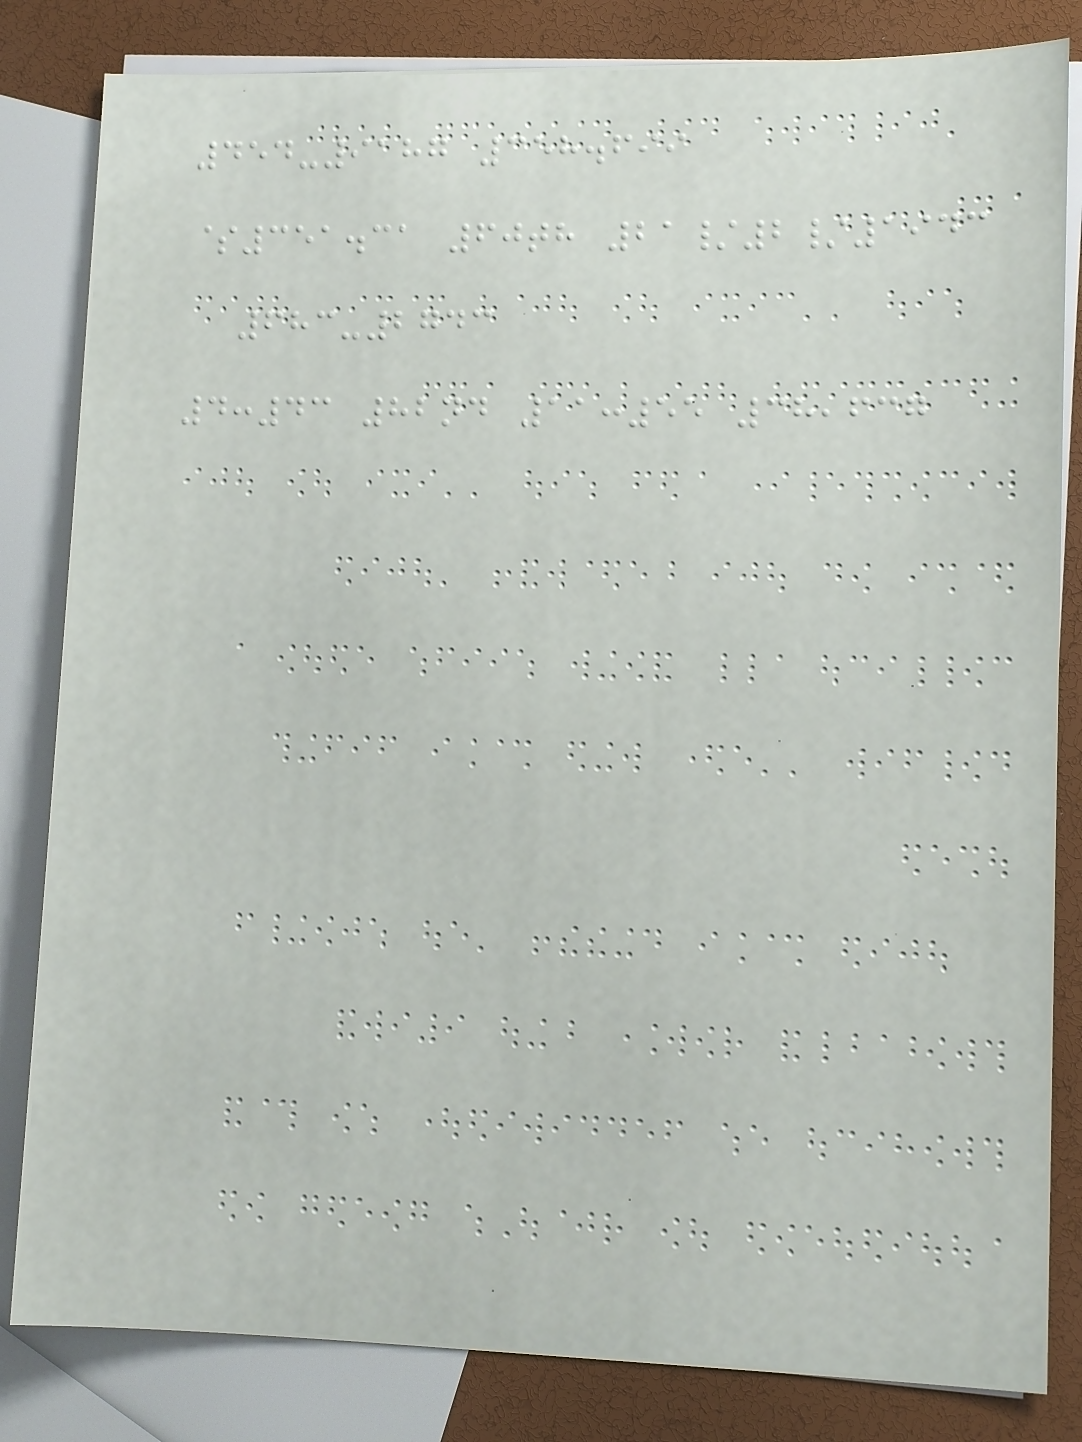454-9187 358.699
$351.31 60th 21/2/1943
683-2743
4:43 82nd 11:55 38,637
